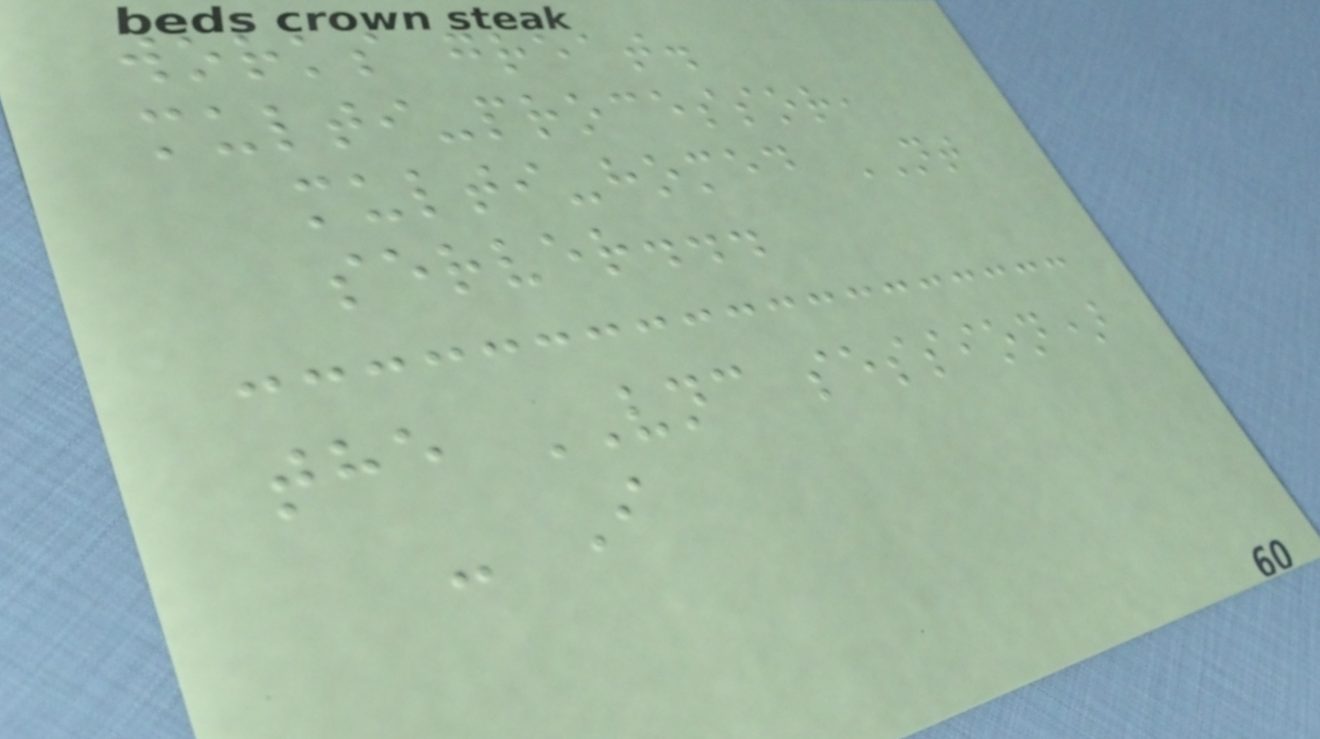works great.
multi-processor,
multi-homed NT
server...
the VNC session)
- I
